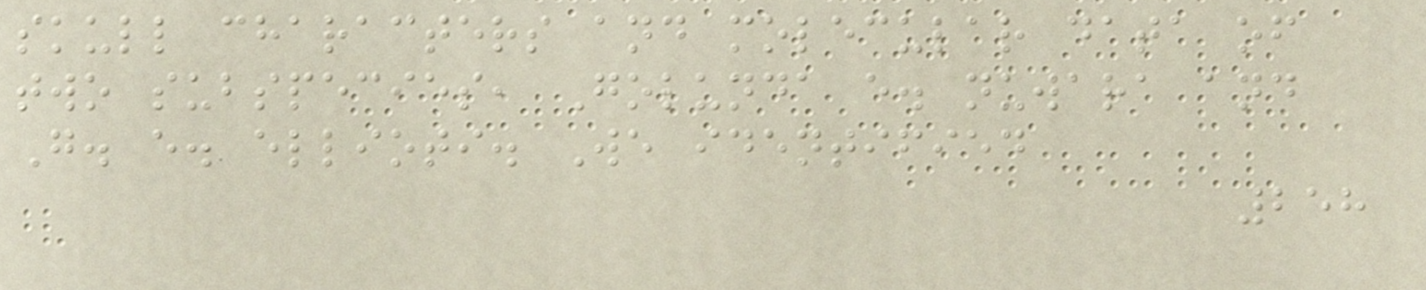skull characters and molecular data of
two subspecies, Golunda e. nuwara and
G. e. ellioti. We identified
258
